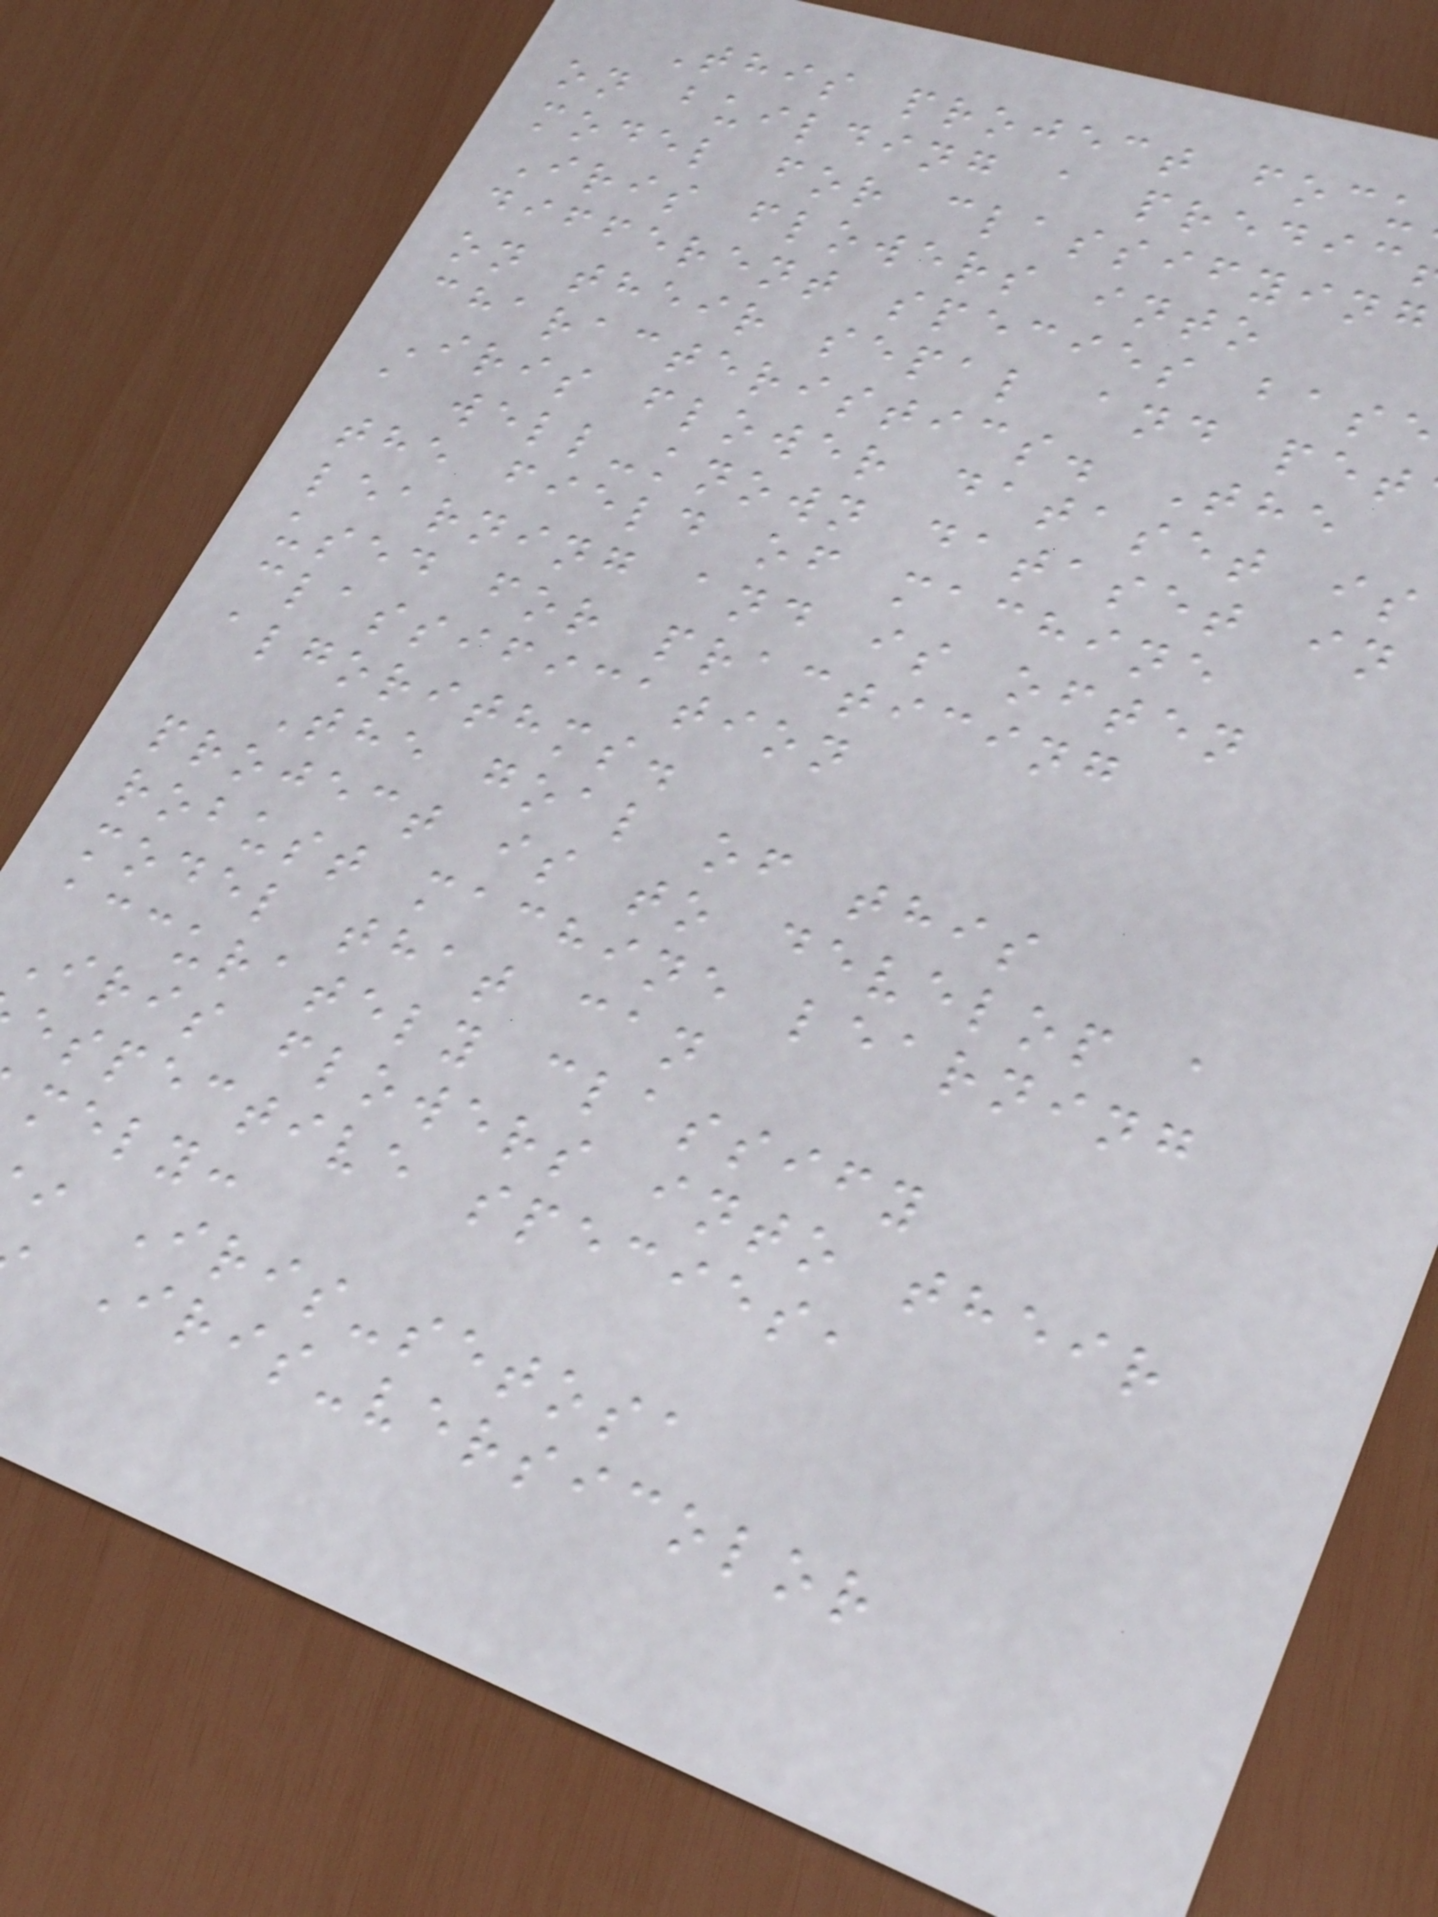This project focu
on building a predic
model for classifying
Iris flowers into
different species base
on their sepal and pet
characteristics. The
Iris flower dataset is
a well-known dataset in
the field of machine
learning and is often
used for practicing
classification
algorithms.
The goal of this
project is to develop a
robust machine learning
model that can
accurately classify
Iris flowers into their
espective species,
mely:
Iris-setosa
Iris-versicolor
